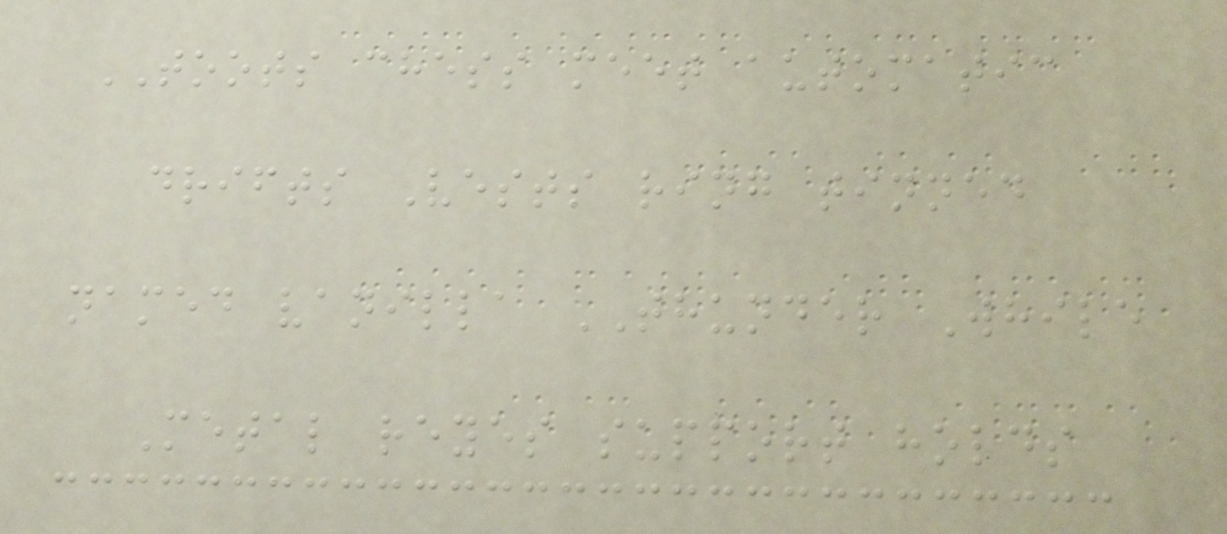TOOTS chess meet automatic
drifts Vests ring tinned
named vanilla THUNDER While
Metal reyes support holds
